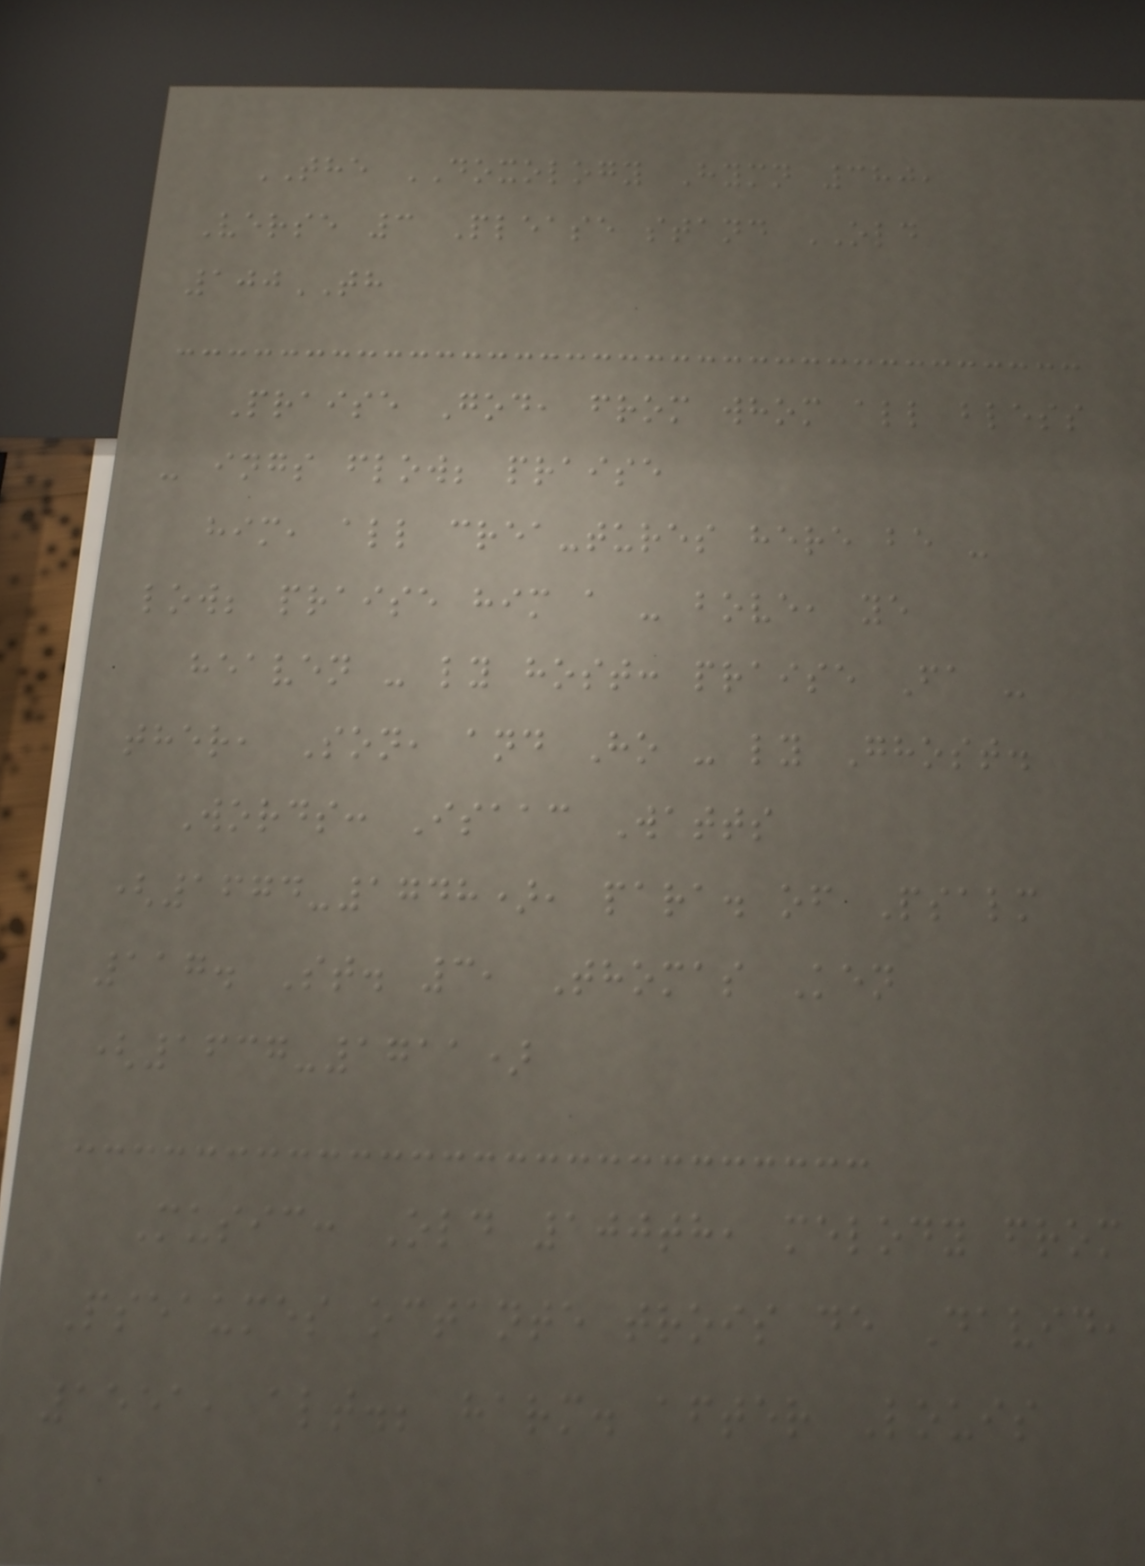THE DOXOLOGY Hymn 380,
Verse 3 Please stand OLD
100TH
Praise God, from whom all bless
- ings flow; praise
him, all crea-tures here be -
low; praise him a - bove, ye
heaven - ly host: praise Fa -
ther, Son, and Ho - ly Ghost.
Words: Isaac Watts
(1674-1748), para. of Psalm
117. St. 3, Thomas Ken
(1637-1711)
Music: Old 100th, melody from
Pseaumes octante trois de David,
1551, alt.; harm. after Louis
